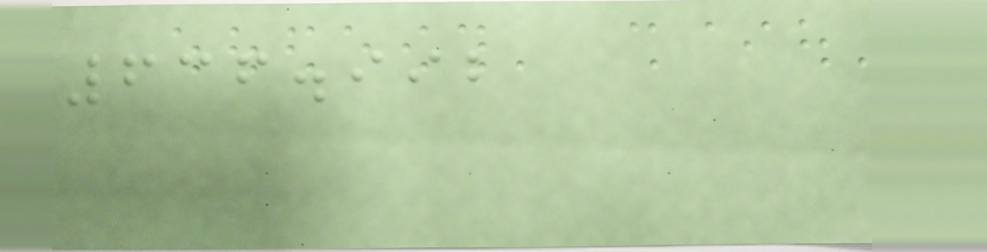636.992
